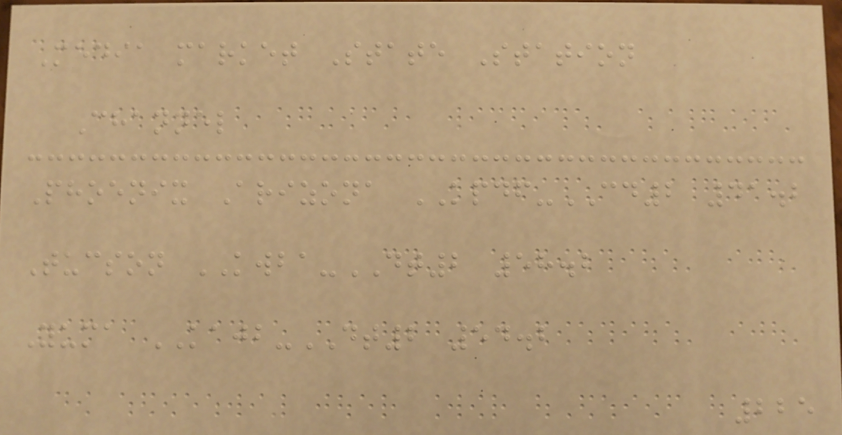Media market State Station
Channel
Phoenix Arizona KPDF-CD2 41.2
Tucson KWBA-DT2 58.2
Yuma KAJB-DT2 54.2
225
